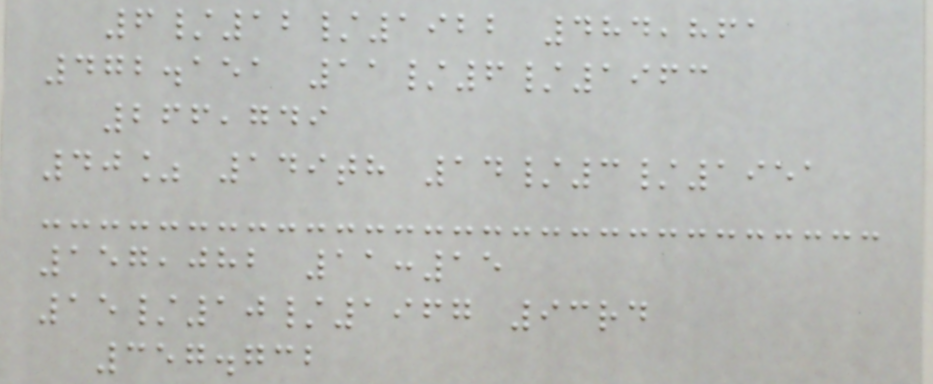6/12/1922 484,861
472.151 11/6/1963
266,749
40% 149th 14/3/1951
157,082 11:15
15/10/1967 93rd
357.732
